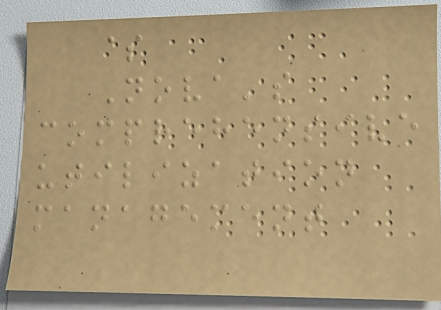$
Nova's
comprehensive
utilization
management
